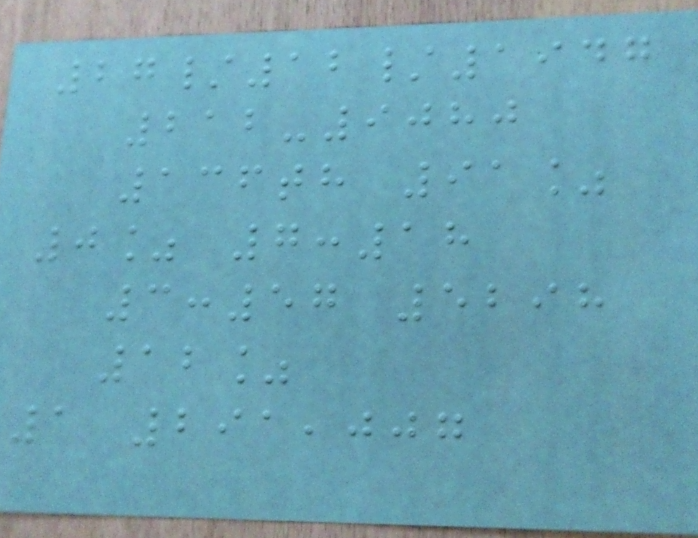27/12/1947
212-9080
136th 91%
0% 7:18
3:57 5298
12%
1 291,007
